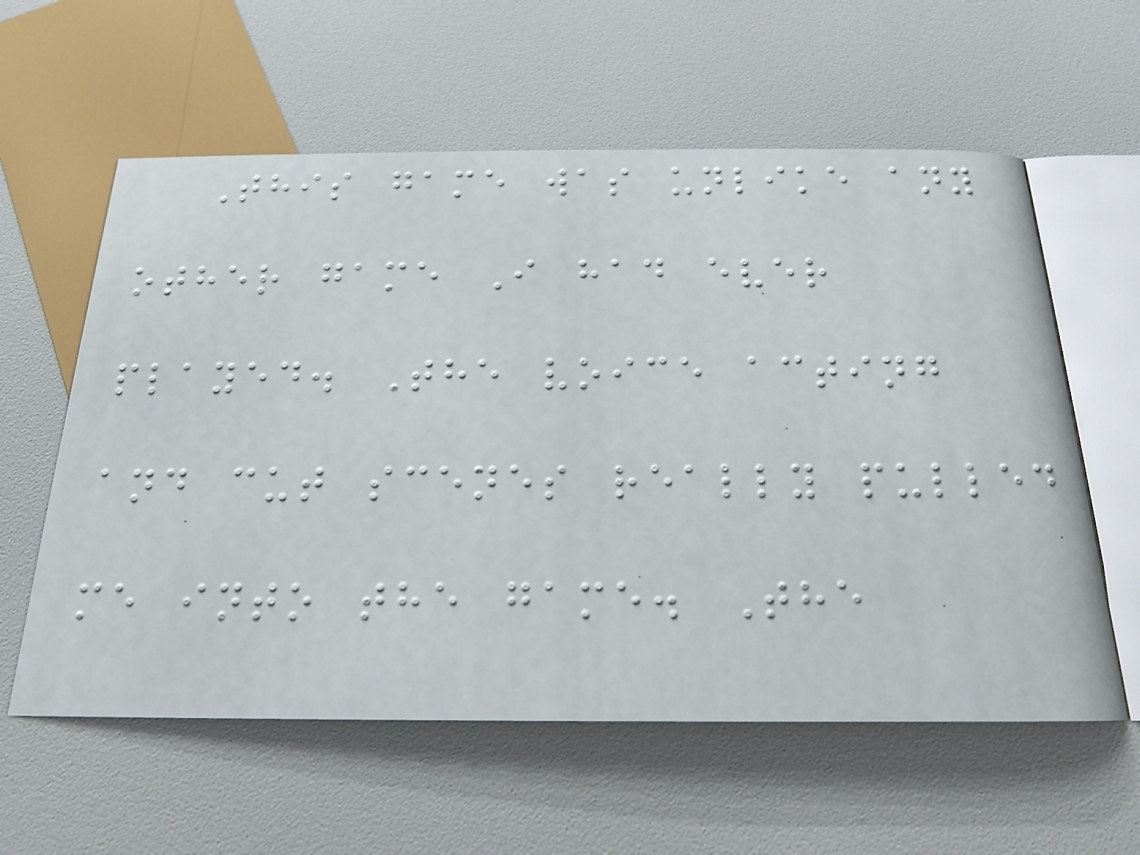This game was unlike any
other game I had ever
played. The voice acting
and cut scenes really pulled
me into the game. The
